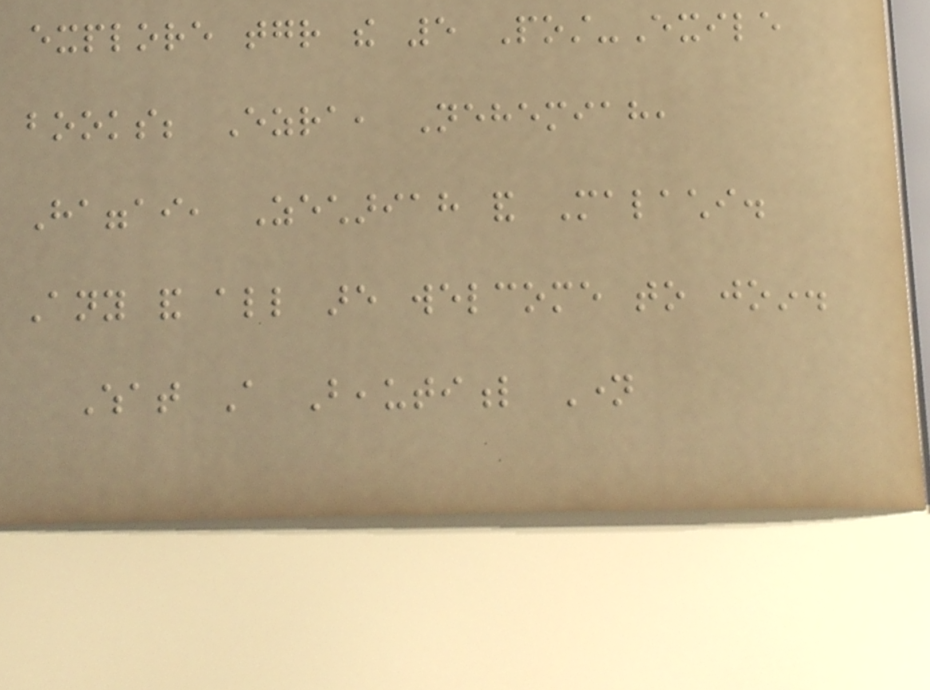explore together the 5 Post-Exile
books; Ezra, Nehemiah,
Haggai, Zechariah and Malachi.
Any and all are welcome to join.
What A Beautiful Name
